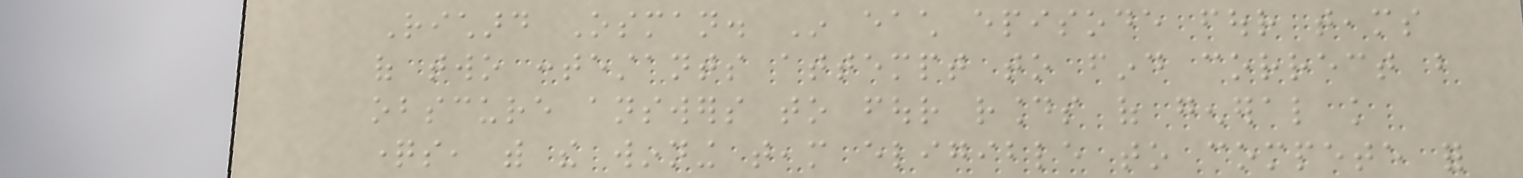Richard Osman. In each episode four teams
of two contestants attempt to find correct but
obscure answers to four rounds of general knowledge
questions, with the winning team eligible to compete for
